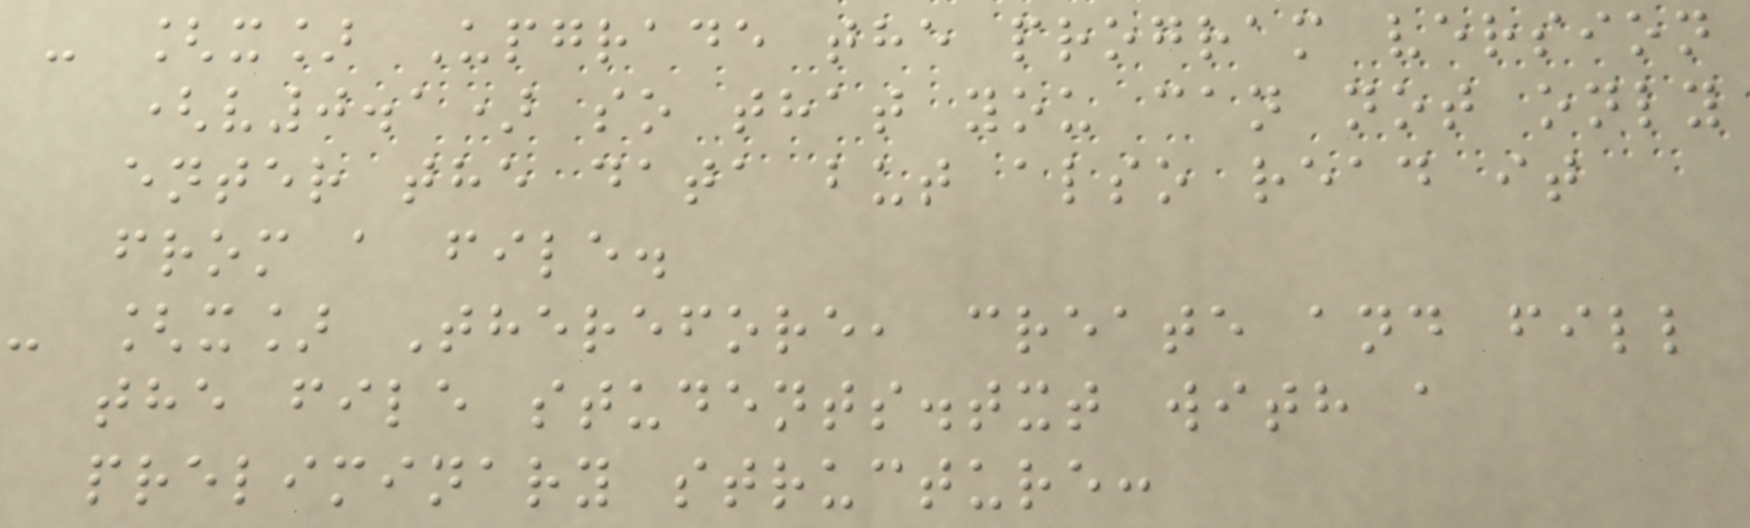- [x] Upgrade the program version
(v0.1) so that you can not only
enter the data but also read it
from a file.
- [x] Therefore, create and fill
the file students.txt with a
preliminary structure:
